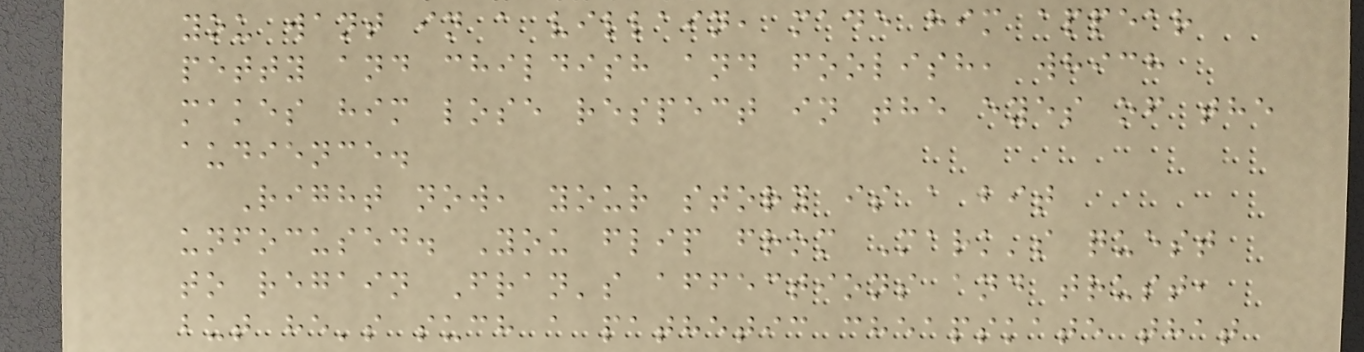you want in a villain, made him appear
petty and childish and foolish, which
makes him lose respect in the eyes of the
audience.
Right now, your story is a bit
unfocused. You flip from Mark's quest
to regain Fran's affections and trust,
but he's such a pathetic cheapskate that
